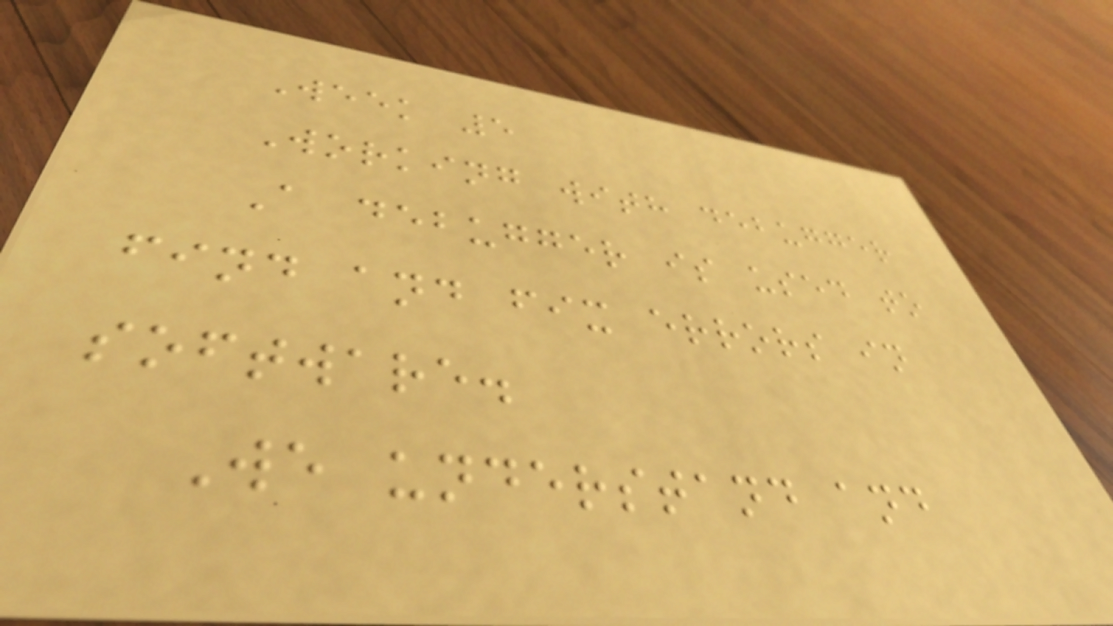Week 5
Working with debugger
A debugger is used to
find and fix errors in
software.
We understand and
